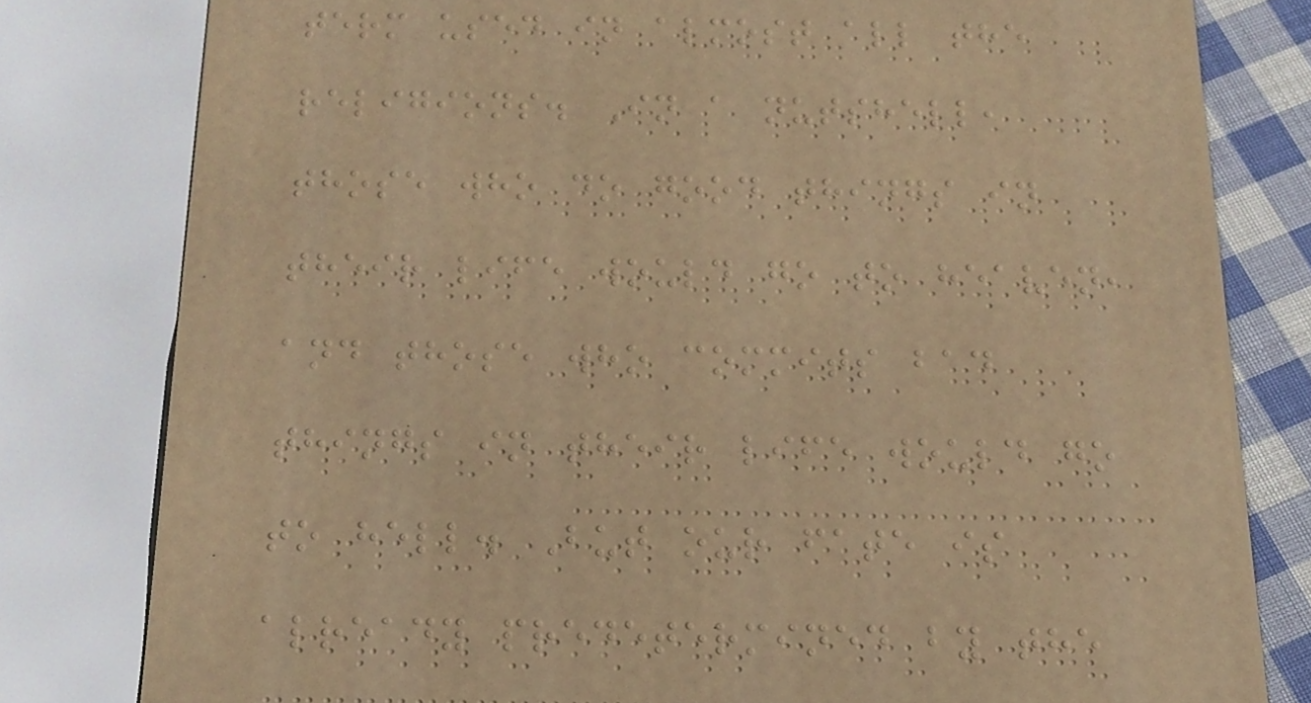term used in almost all the
religions. In a nutshell,
those who do good things in
their life would go to heaven,
and those who commits bad
things in their life would go
to hell. But our fate is
already predetermined by the
